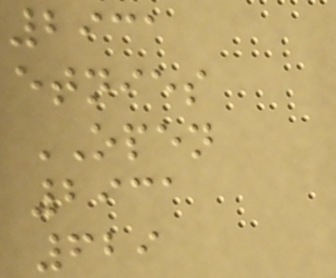2931
etnies
OPEN
2931
629
